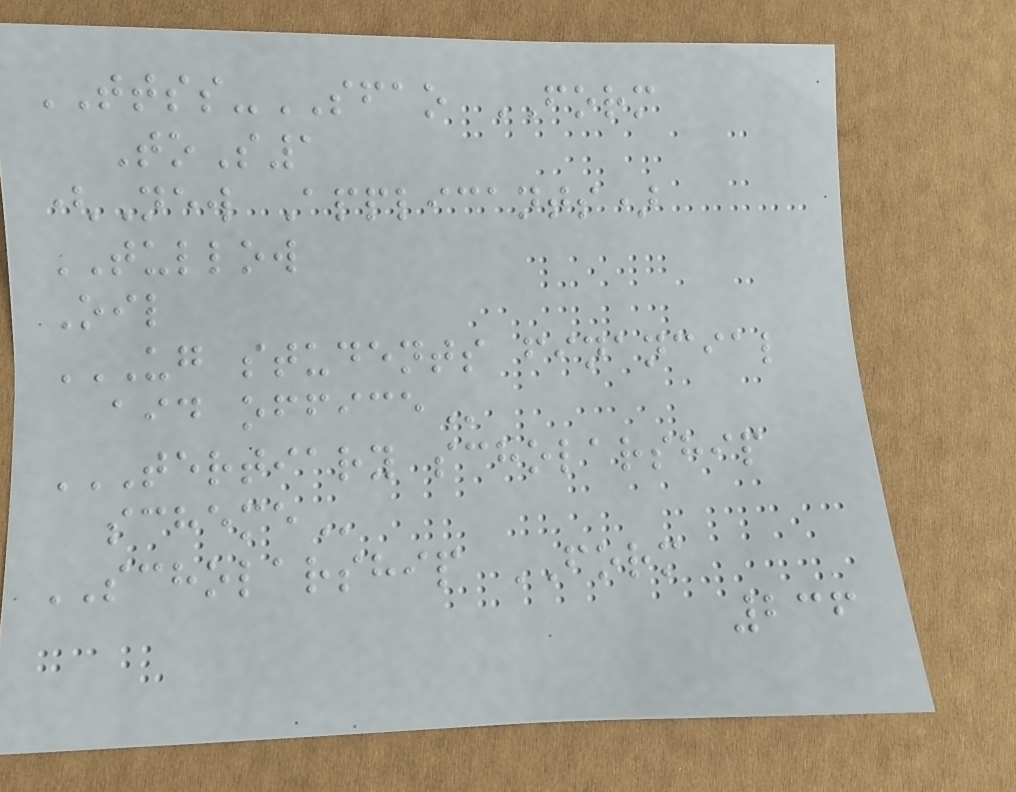TTSS-SFAO FORM
ToS1
(New Applicants)
TULLOW
Oil
UG STUDENTS FINANCIAL
AID OFFICE
TERTIARY SCHOLARSHIP
SCHEME
SCHOLARSHIP FORM
236
